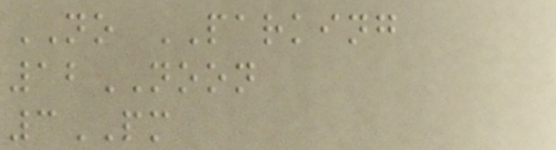NO PARKING
12NOON
3PM
